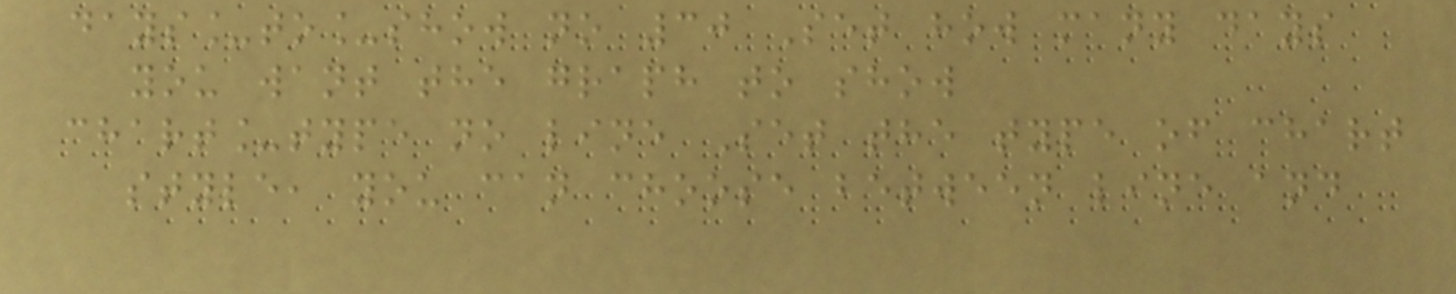days_to_show no 30 Set how many days
you want the graph to show
chart_type no line Set the type of chart
style, you can choose between line and
